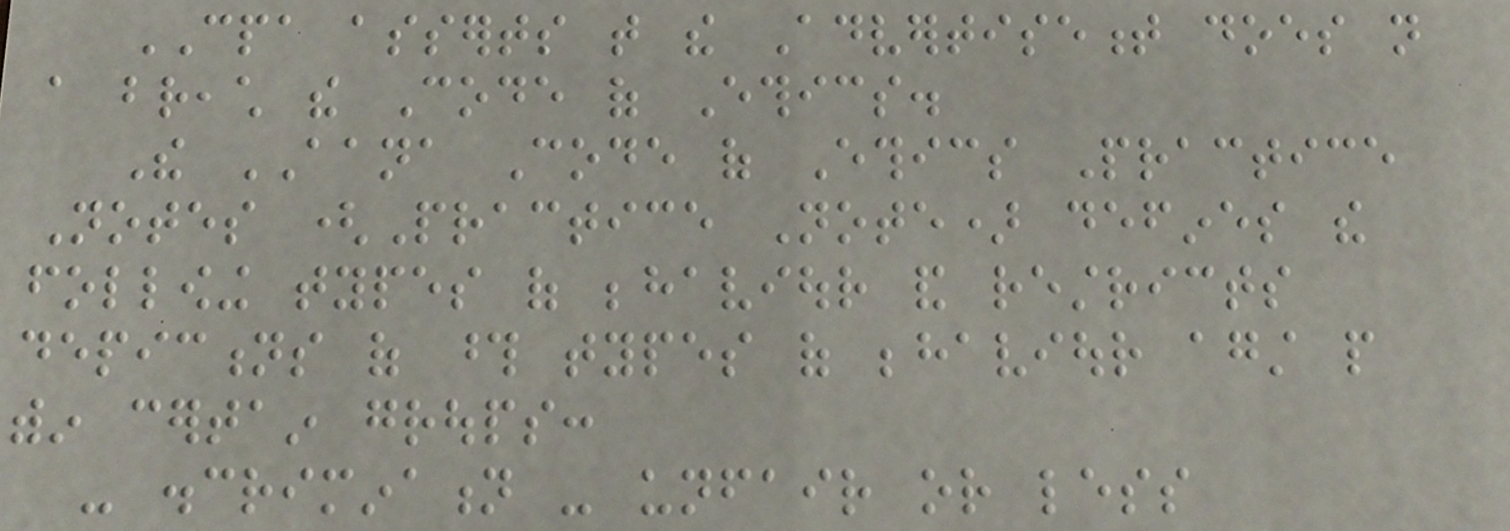CPA asserts that the Advertisement does not
a breach the Code of Ethics.
The AANA Code of Ethics Practice
Notes (Practice Note) defines the
following types of behaviour and restricts
depictions of those types of behaviour against people
within certain groups:
- discrimination - unfair or less
